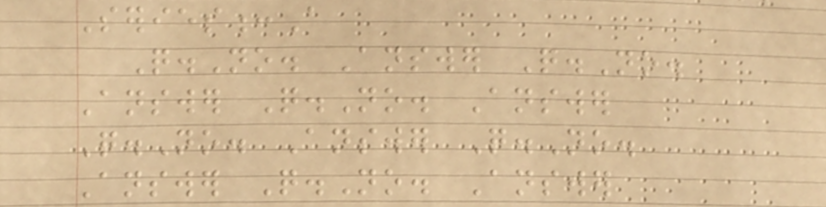Series:A
Q.No. Answer Q.No.
Answer Q.No. Answer
Q.No. Answer Q.No.
Answer Q.No. Answer
